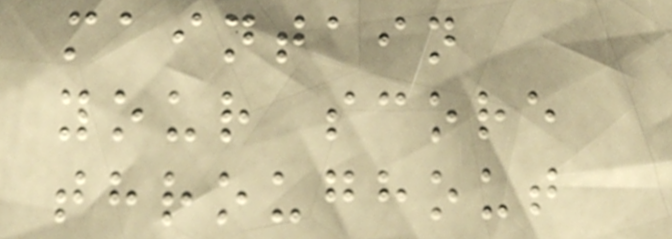maintain
your score
throughout
